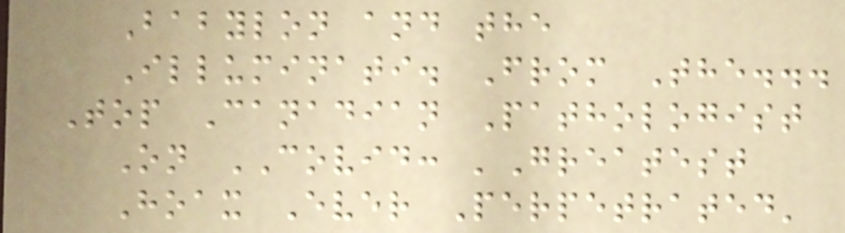Babylon and the
Illuminati. From The...
Top Canadian Pathologist
On COVID: 'Greatest
Hoax Ever Perpetrated'
